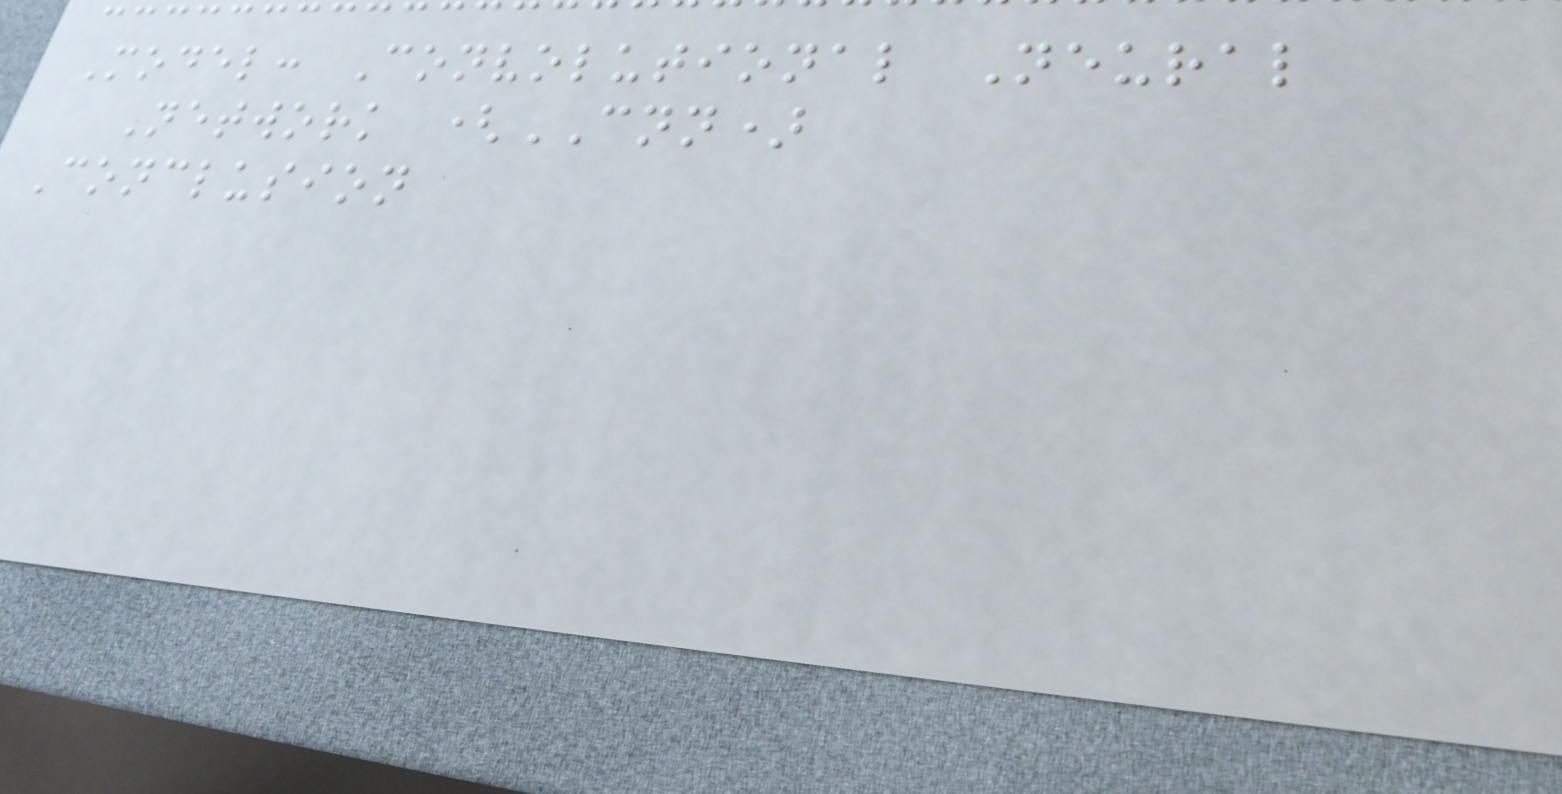Model: Convolutional Neural
Network (CNN)
Conclusion
